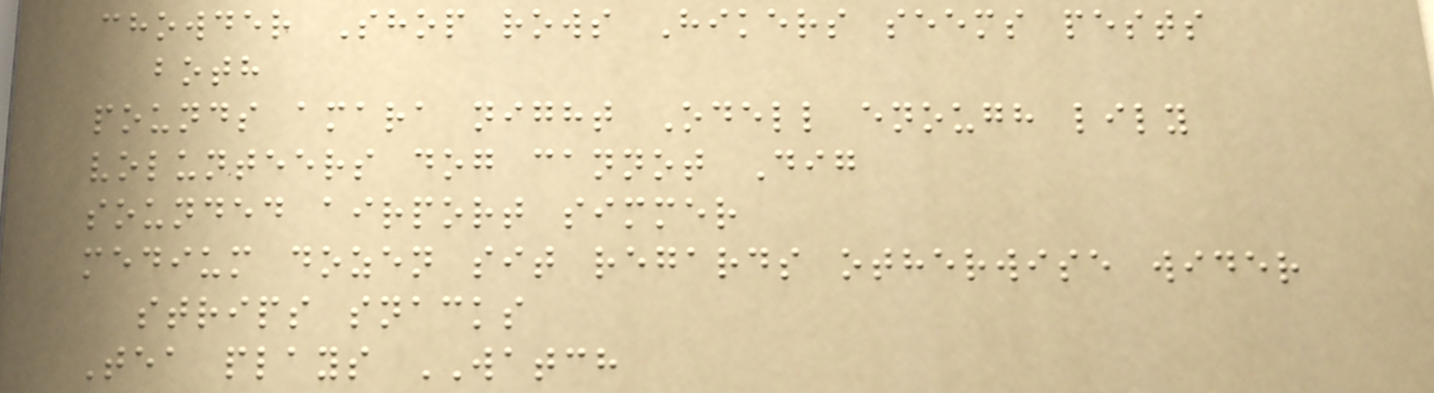chowder Shop rows Hikers seems pests
both
pounds amara night Odell enough lily
volunteers dog cannot Dig
sounded airport simmer
medium dozen sit regards otherwise wider
strips snacks
Tea plays WATCH
